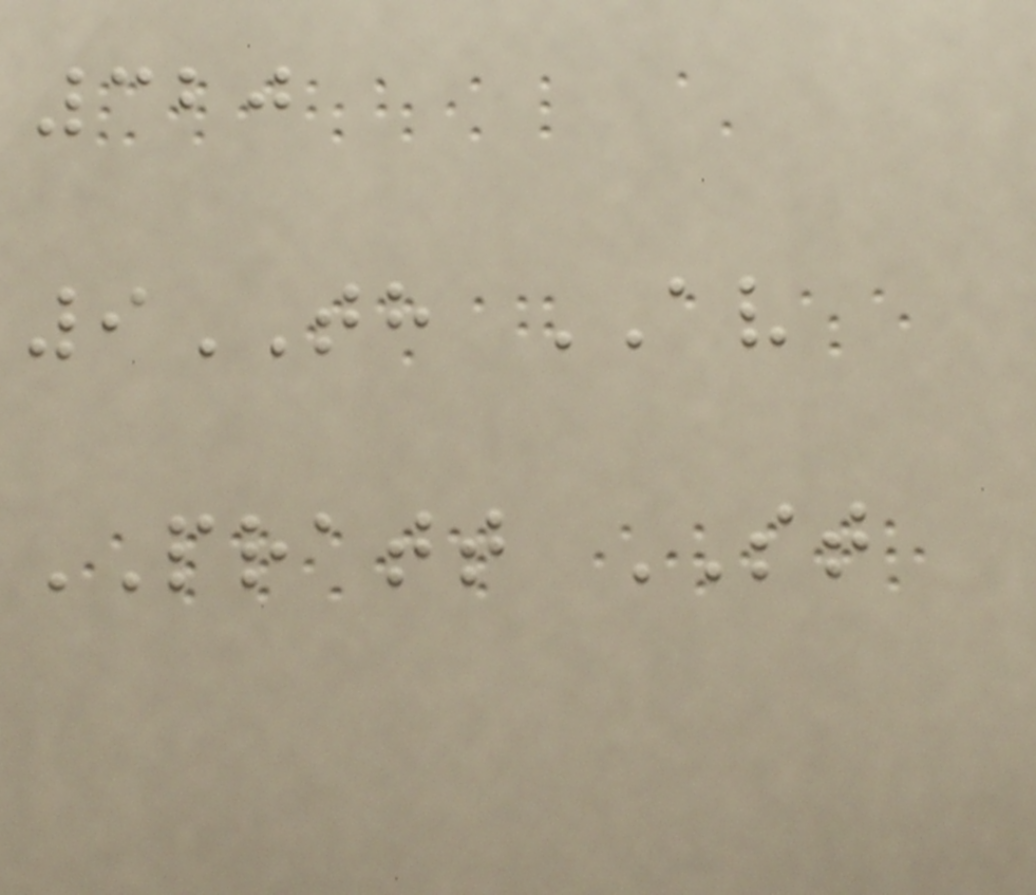320
9TH AV
PRATT ST
